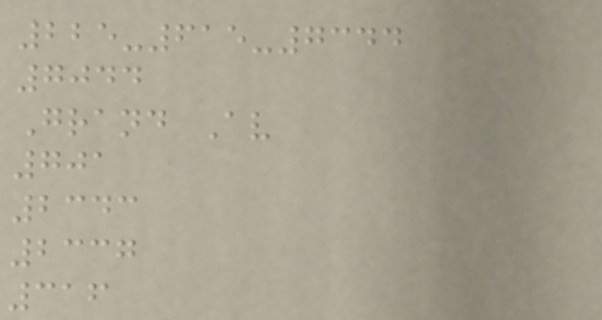225-615-7344
7044
Grand Av
701
2343
2337
316
